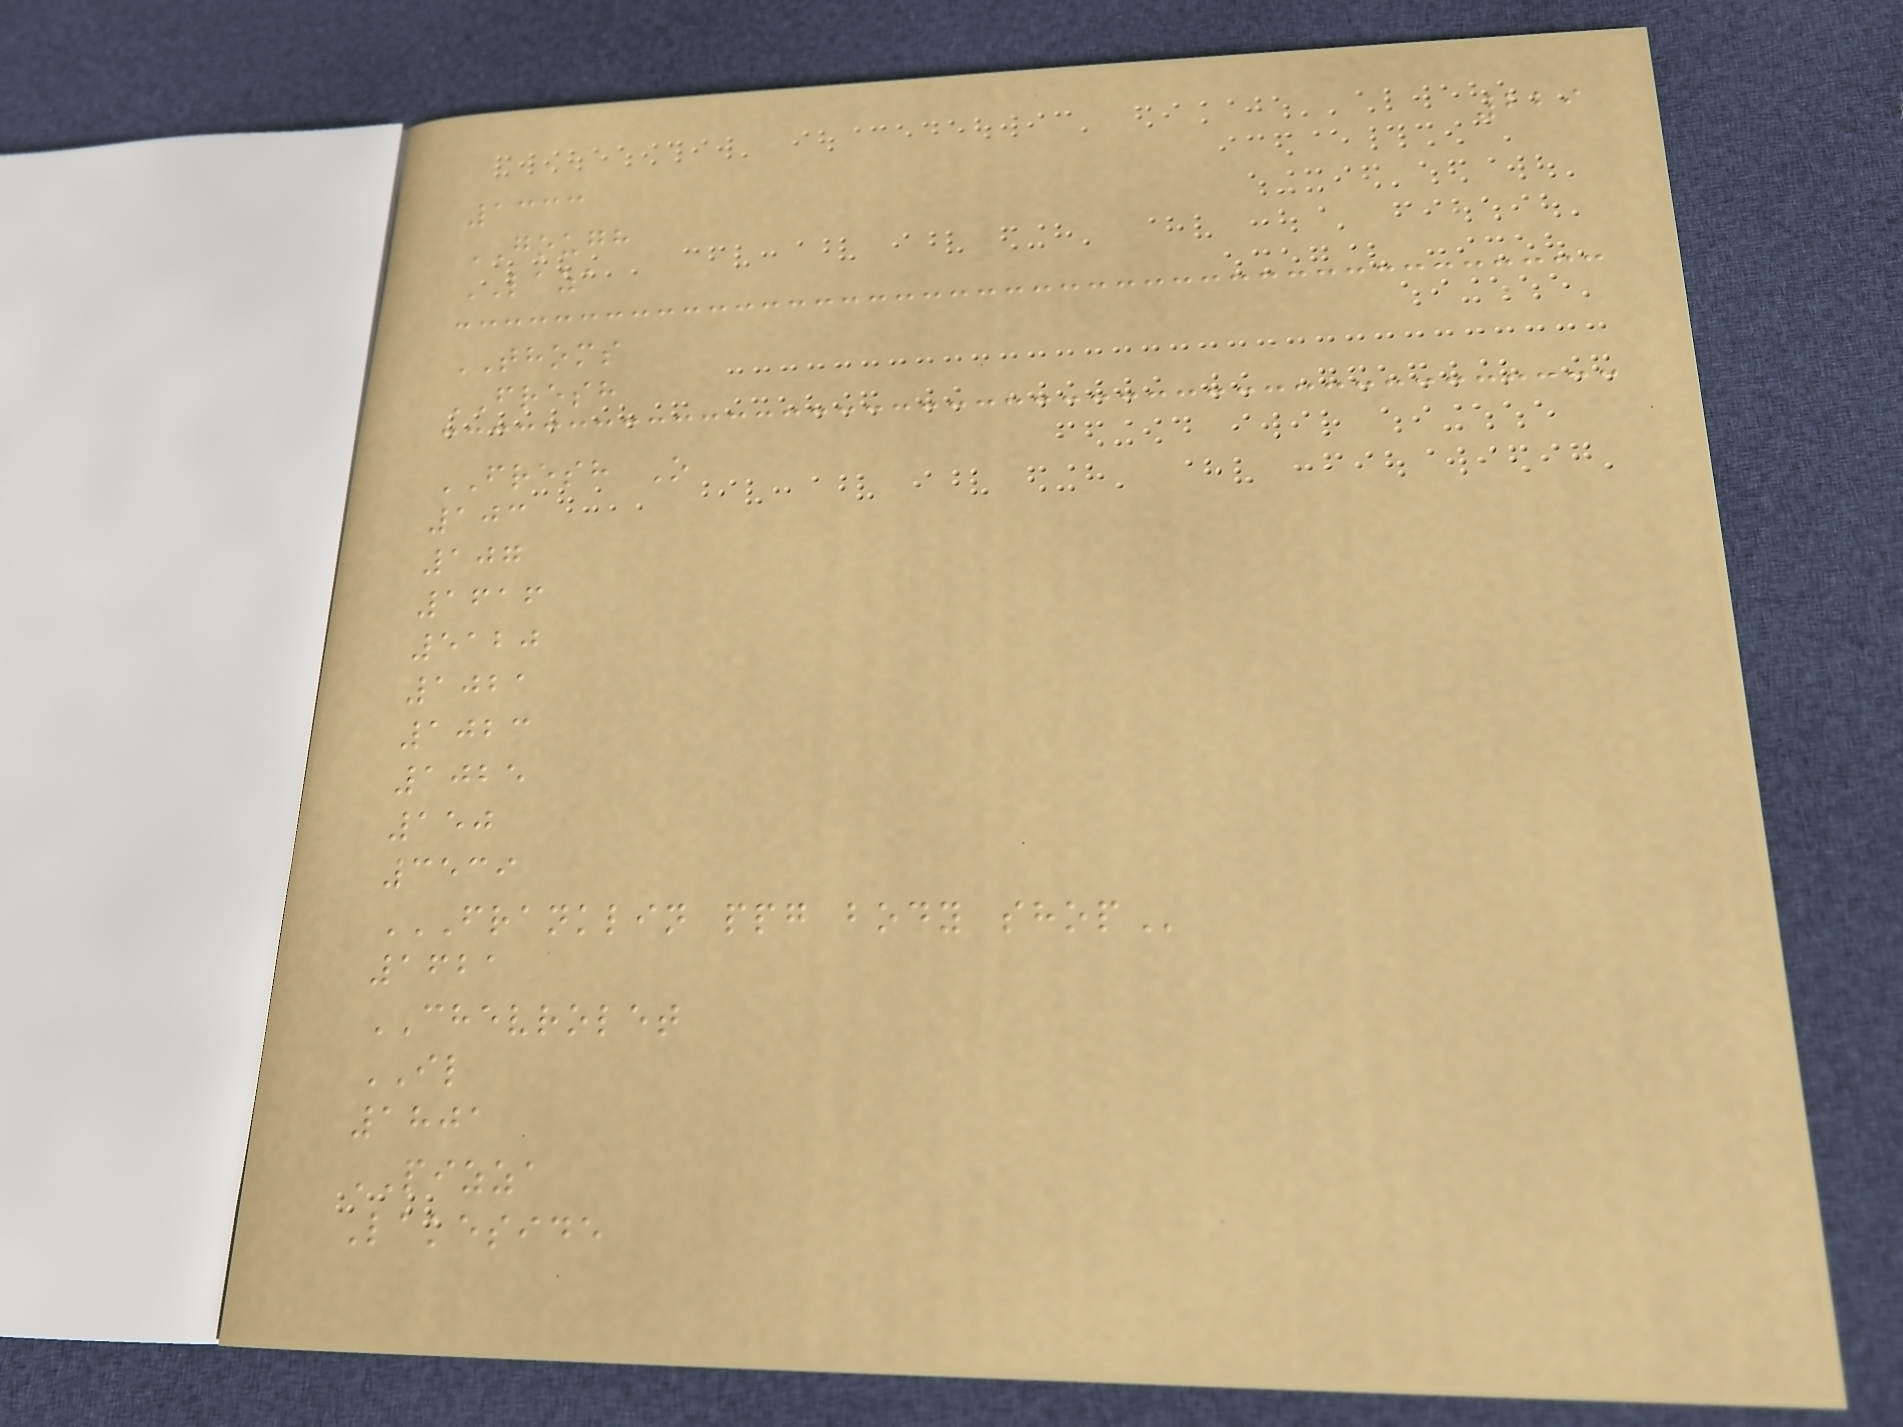229
1333
GOUGH
LAZA
THOMS
FRESH
FRESH O
103
107
1616
5120
1021
1023
1025
150
3539
FRANKLIN PPG BODY SHOP
1621
CHEVROLET
IL
1801
PIZZA
Lakeside
